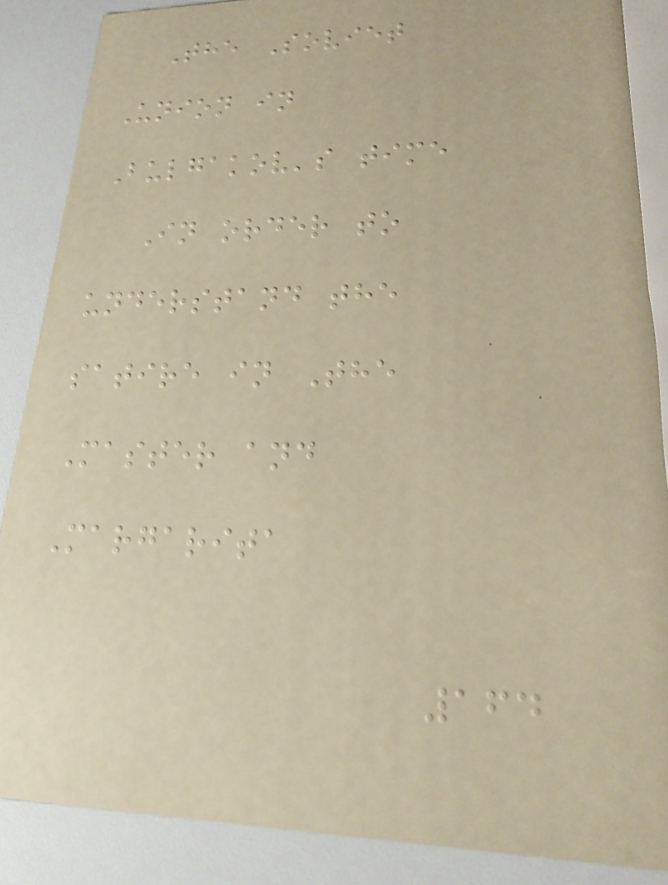The Soviet
Union in
Bulgakov's time
In order to
understand the
satire in The
Master and
Margarita
164
